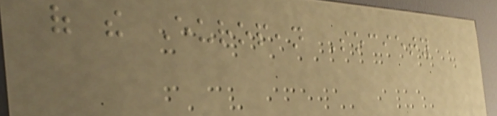of the European Society
